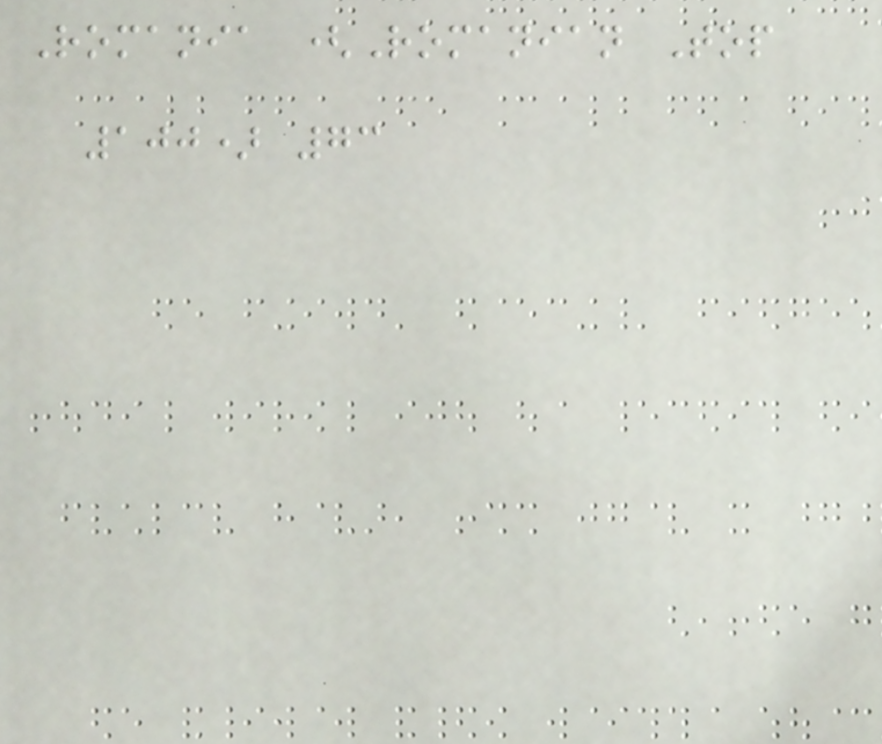Romania (Romanian Top
100) 73
